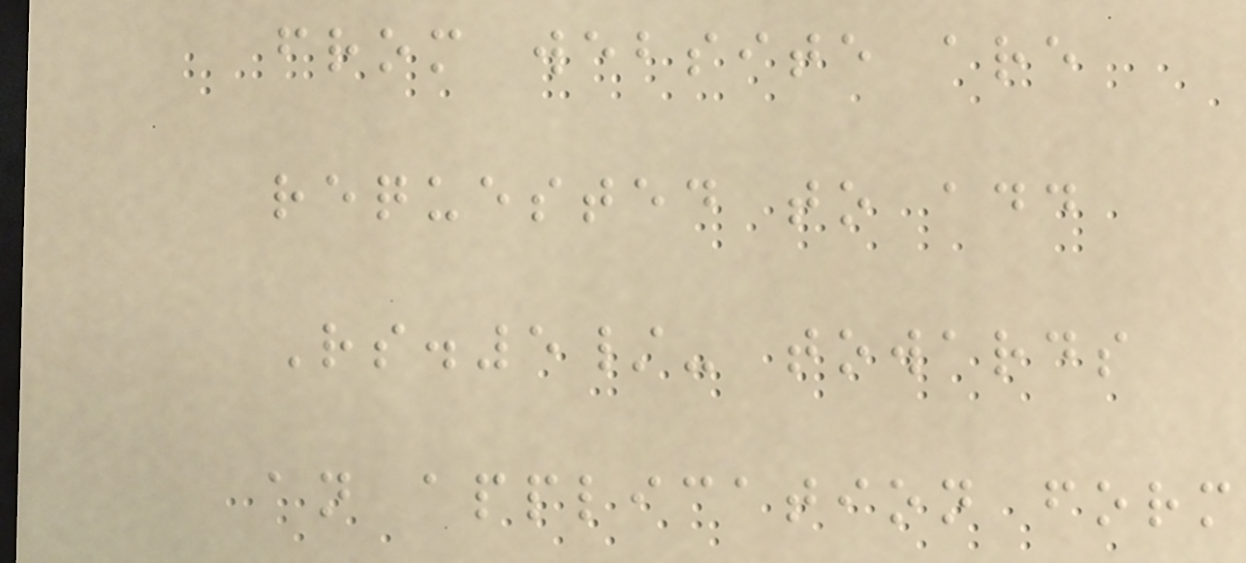from website are
requested to add
Rs.5/- towards
an application form
